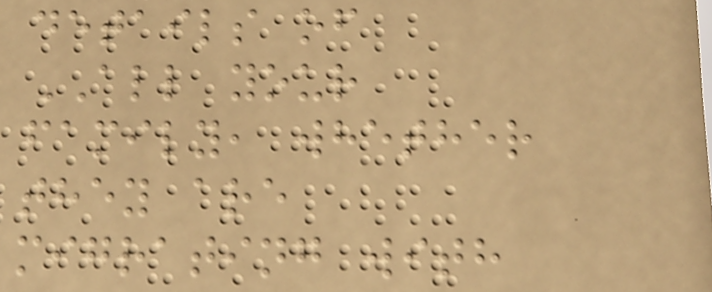details of
ALL your
family, whether
they are
migrating with
